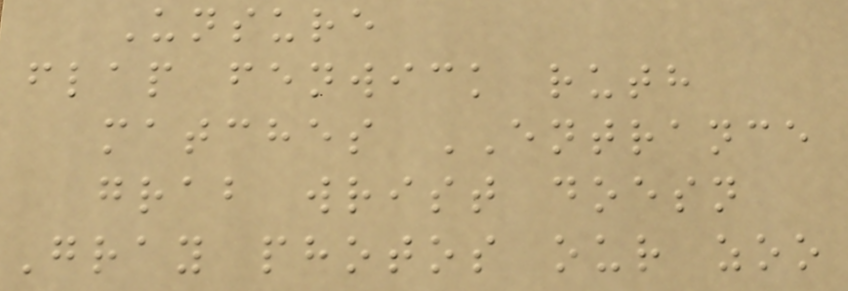Unsure
flap fenwick ruth
matches ENTRANCE
grab wrist doesn
Gray photos our zoo
